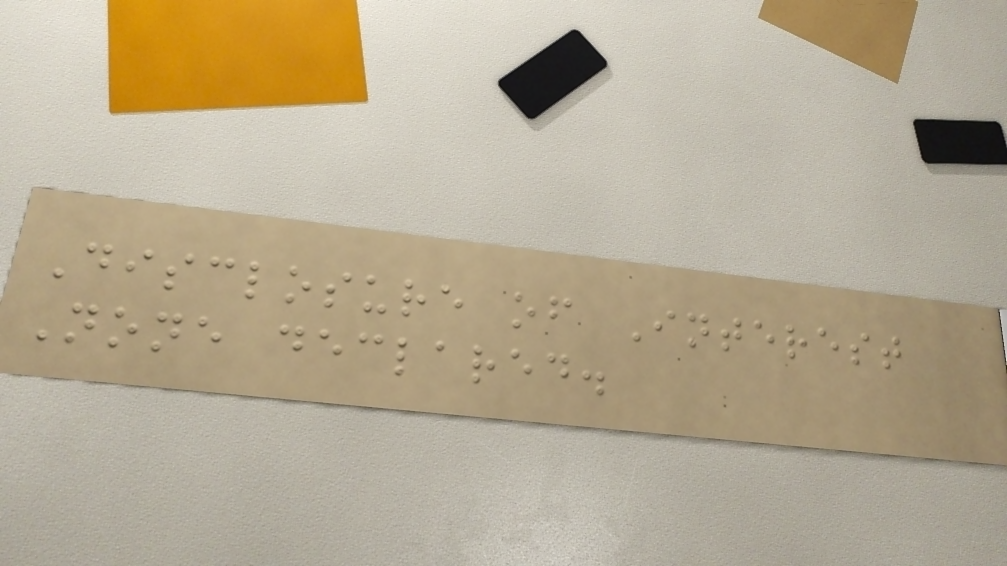Disclosure of Interest
None declared.
